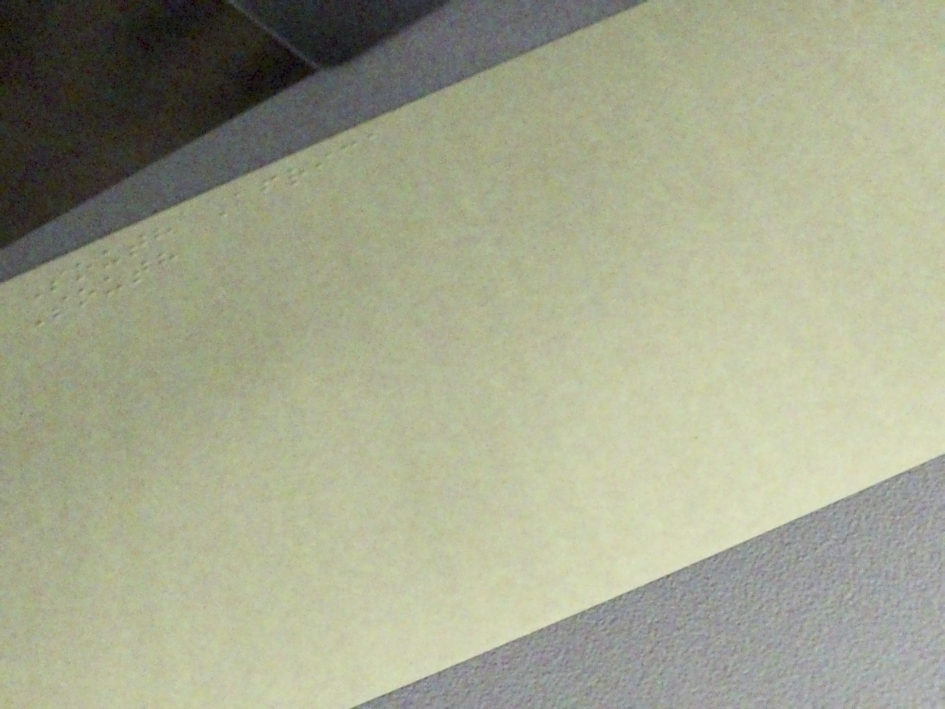South Africa
South
